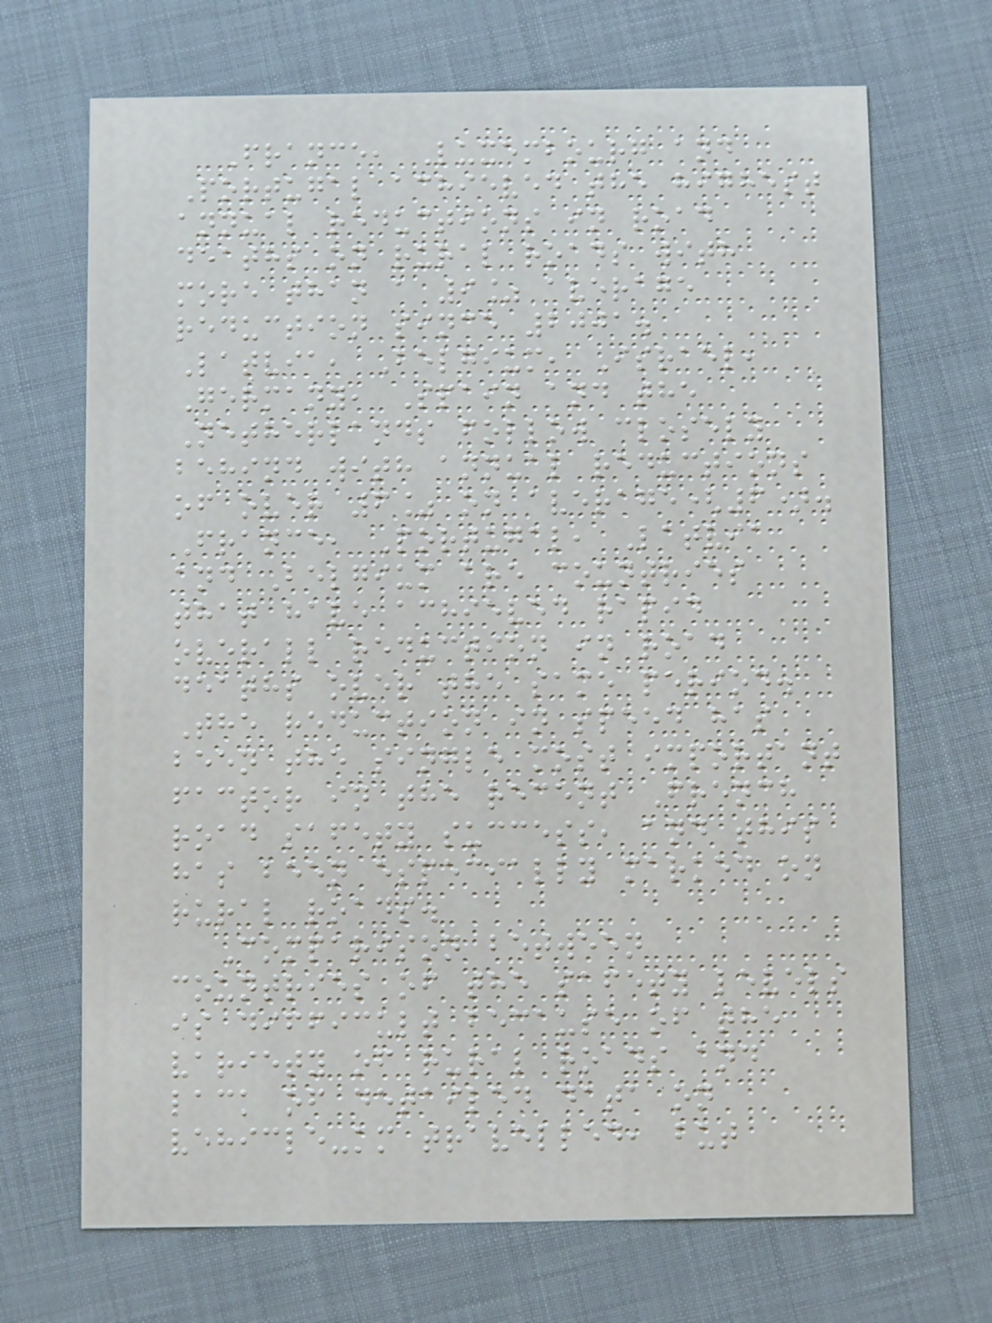France, Luxembourg and
Portugal achieved the highest
annual reductions in road
deaths on rural roads with
more than a 9% average
reduction since 2001.
Latvia, Belgium, Israel,
Germany, Spain and the
Netherlands follow closely
behind with annual reductions
of over 6% on average(6).
France, Portugal, Latvia
and Belgium are countries
that have achieved rapid
overall reduction in road
deaths over the same period.
The reduction in speed has
been the single most important
factor in the recent French
road safety success, and this
has been especially marked on
rural roads.
Comparison between
countries of the safety levels
is difficult because of the
variety of rural roads and
lack of detailed data on
vehicle-km travelled, but
